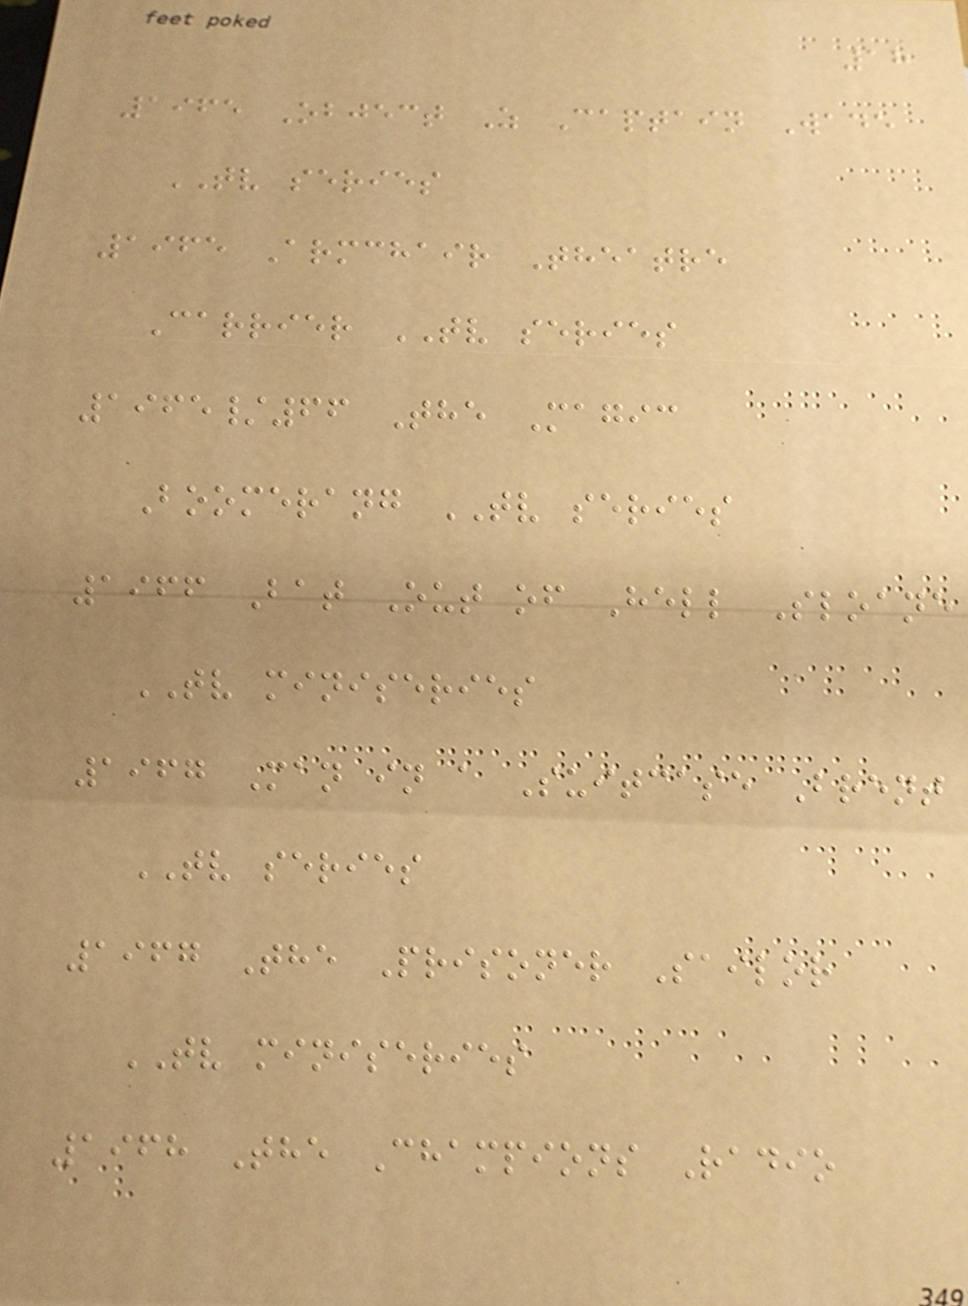18
1965 Object Z Captain Wade
TV series
1965 Armchair Theatre
Carrier TV series
1965/66 The Magic
Boomerang TV series
1966 Bat Out of Hell Sloane
TV miniseries
1967 Man in a Suitcase Brent
TV series
1967 The Prisoner Sailor
TV miniseries
1968 The Champions Radio
